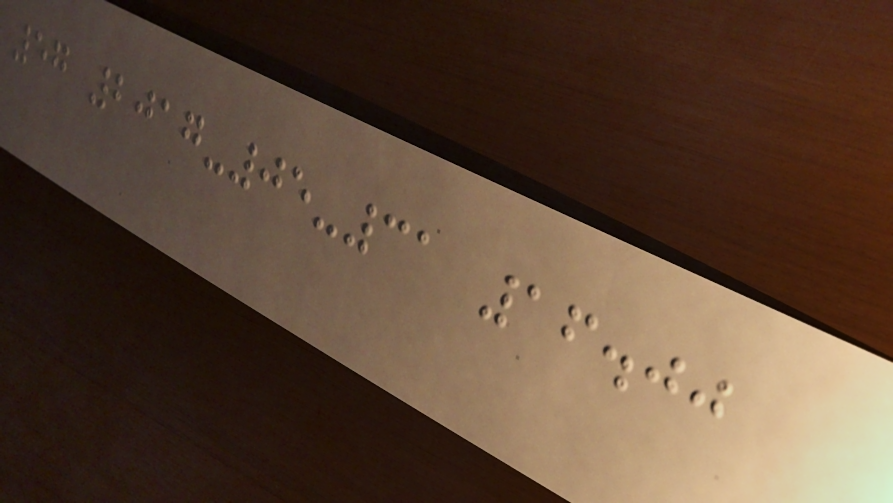57 2017-05-31 16.00
